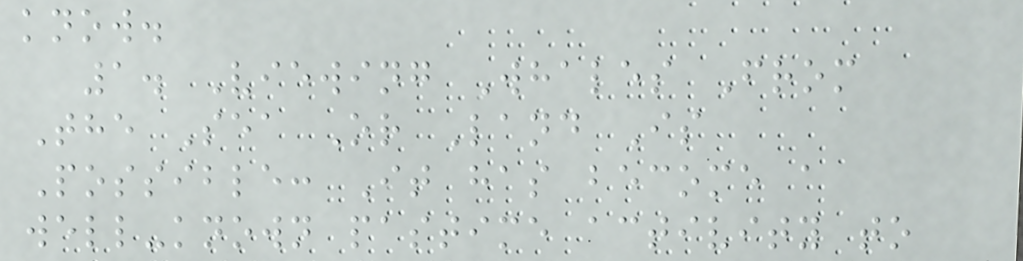know.
1. Viewing Whales From
The Sea Or Land Is
Possible: It has become a
well-known pastime activity to
